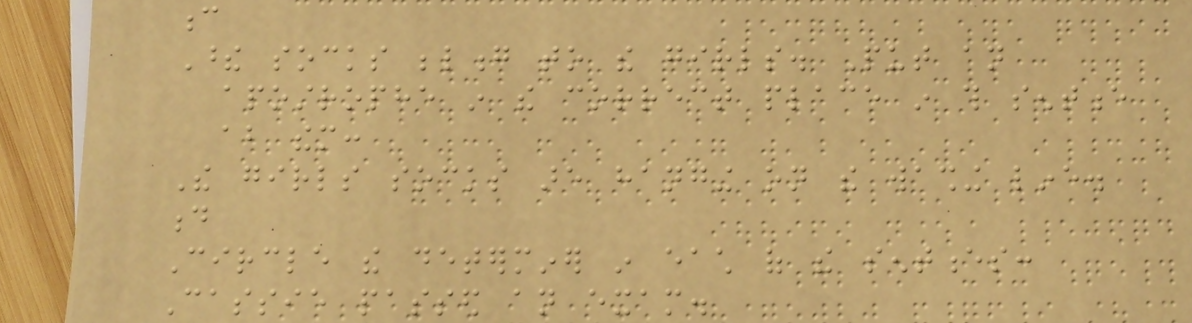c
These socks belong to the girls. Put an
apostrophe in the correct place in this sentence
about them:
The girls socks are hanging on the washing line.
d
Circle the determiner in each of the sentences:
Cassie passed an exam.
